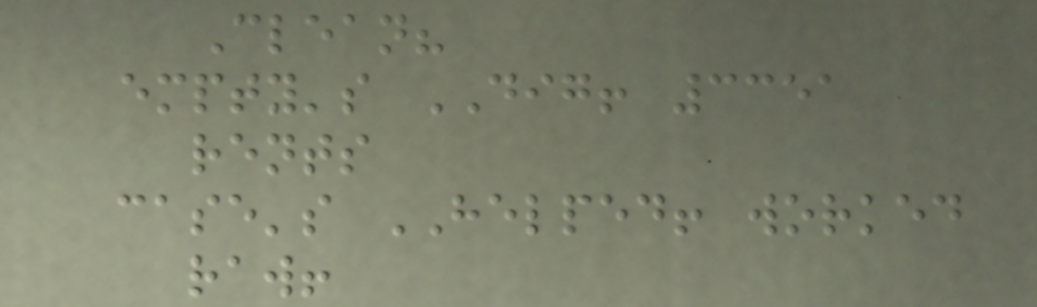Clean?
empty's DIG! 3351
rents
case's HELPED! worked
raw!
